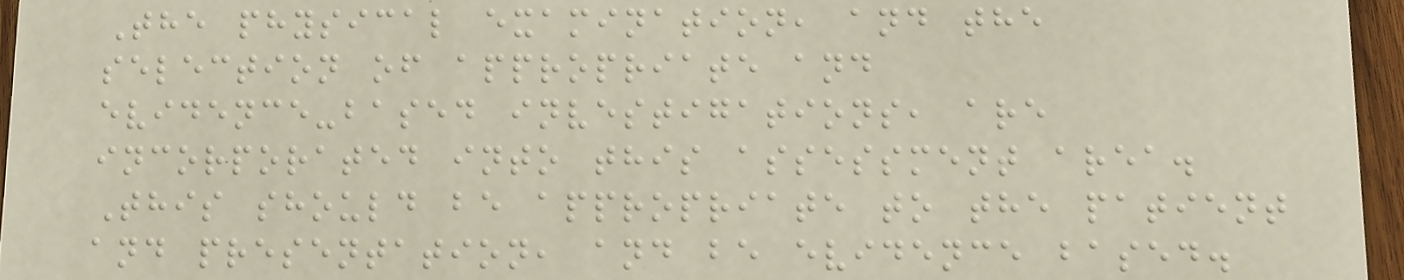The physical examination, and the
selection of appropriate and
evidence-based investigations, are
incorporated into this assessment area.
This should be appropriate to the patient
and presentation, and be evidence based.
